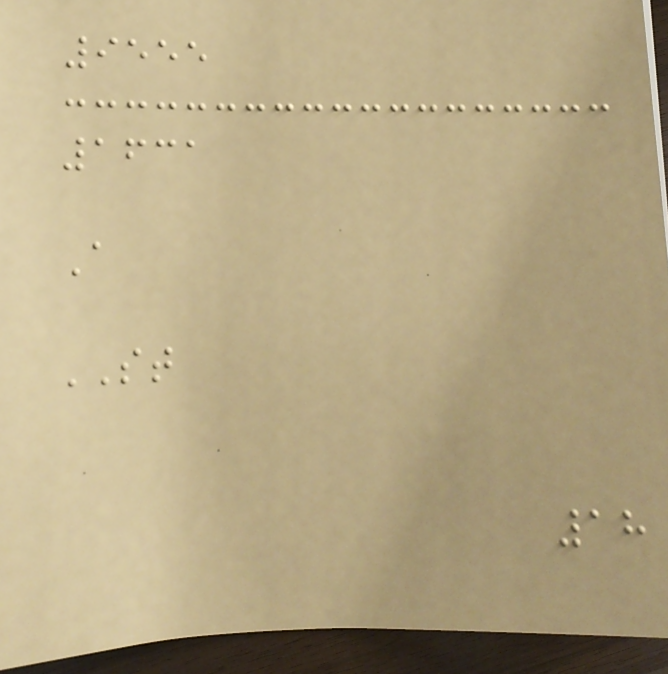9555
1631
A
ST
18
